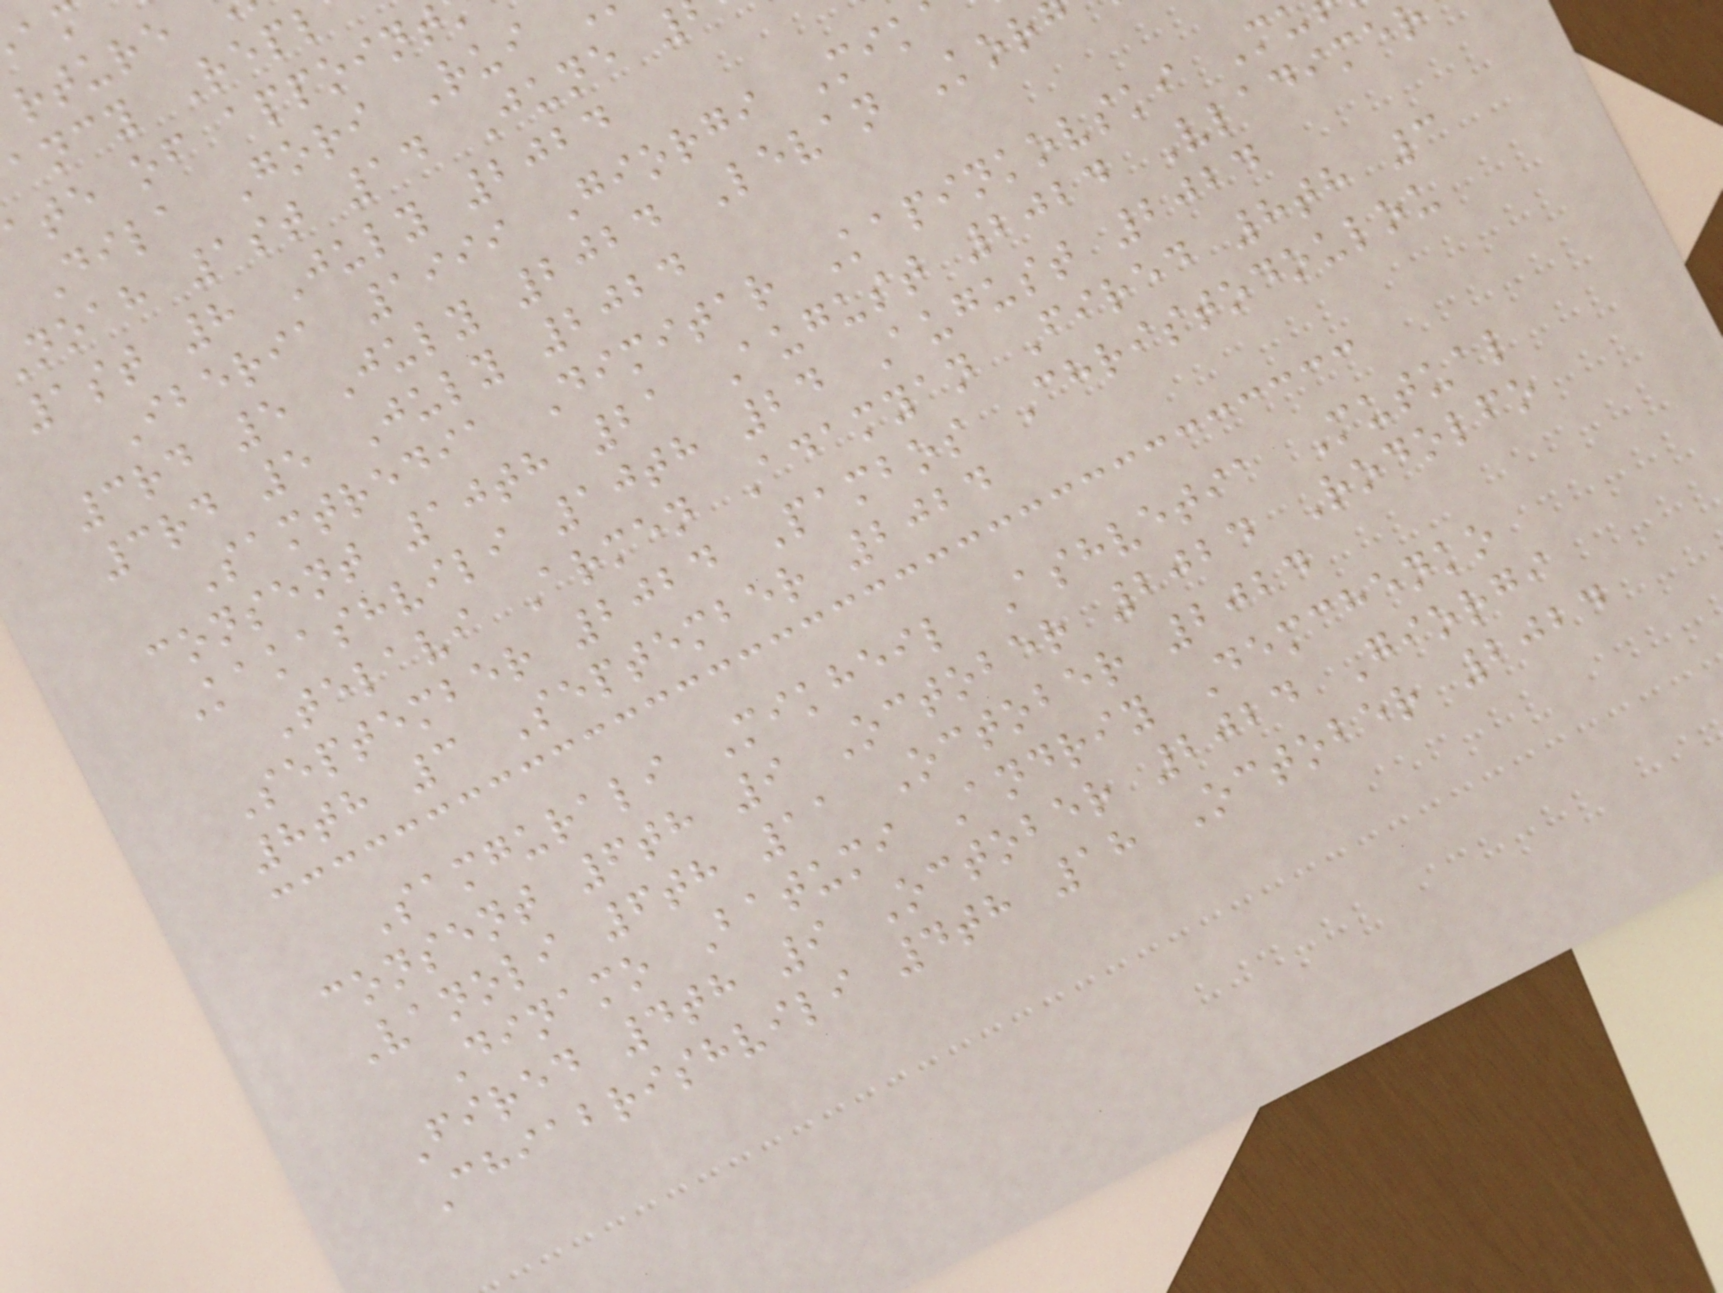ancy Repl
ate of appoint
Dila Gori Rui
noah 1st 14 June
1st 8 July 2024
Iberia 1999 Giorgi Mik
3rd 5 July 2024 Levan Kor
3rd 5 July 2024
Samtredia Dimitar Kapinkovski M
consent 10th 21 August 2024 Vladime
Kakashvili 10th 24 August 2024
Telavi Armen Adamyan Fired 8th 3
September 2024 Pambos Christodoulou
8th 3 September 2024
Samgurali Mikheil Ashvetia Mutual
consent 6th 9 October 2024 Rodolfo
Vanoli 6th 11 October 2024
Dinamo Batumi Andriy Demchenko
Fired 4th 9 October 2024 Giorgi
Chiabrishvili 4th 18 October 2024
